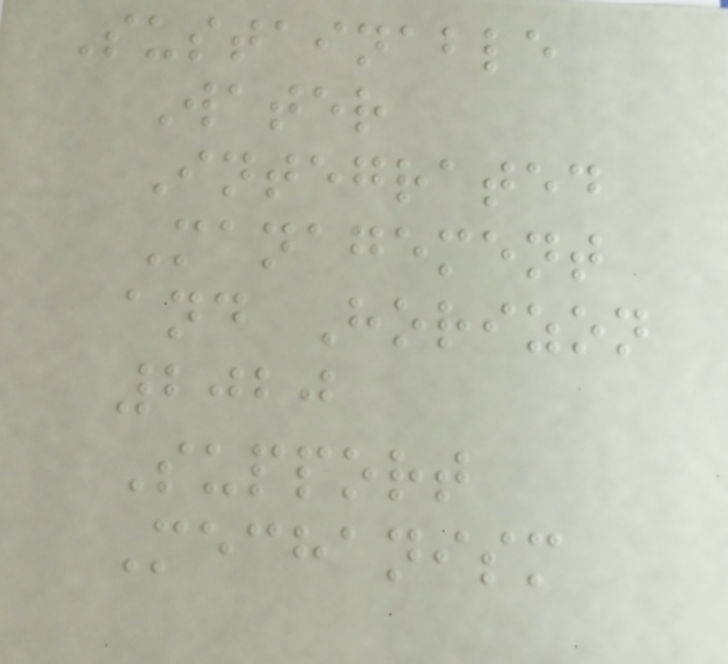Sustainable
Water
Integrated
Management
and Horizon
2020
Support
Mechanism
